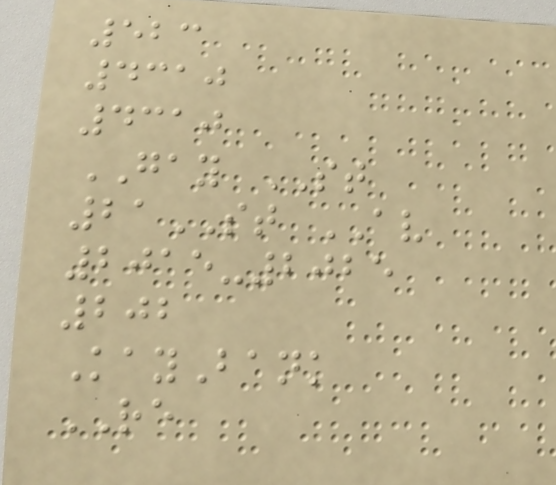523
4310
4310
GAY ST
21ST AV
2015-2025
202
KayBank
RE
